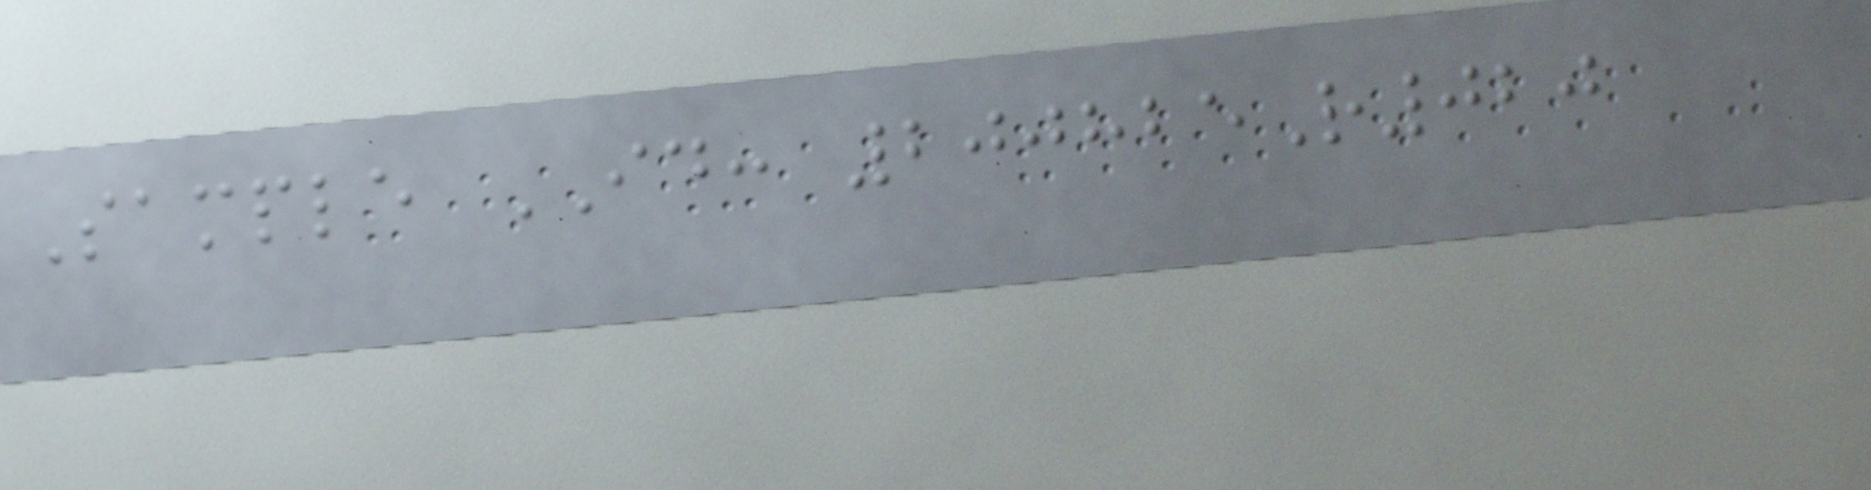Sample ID: 200825R020
